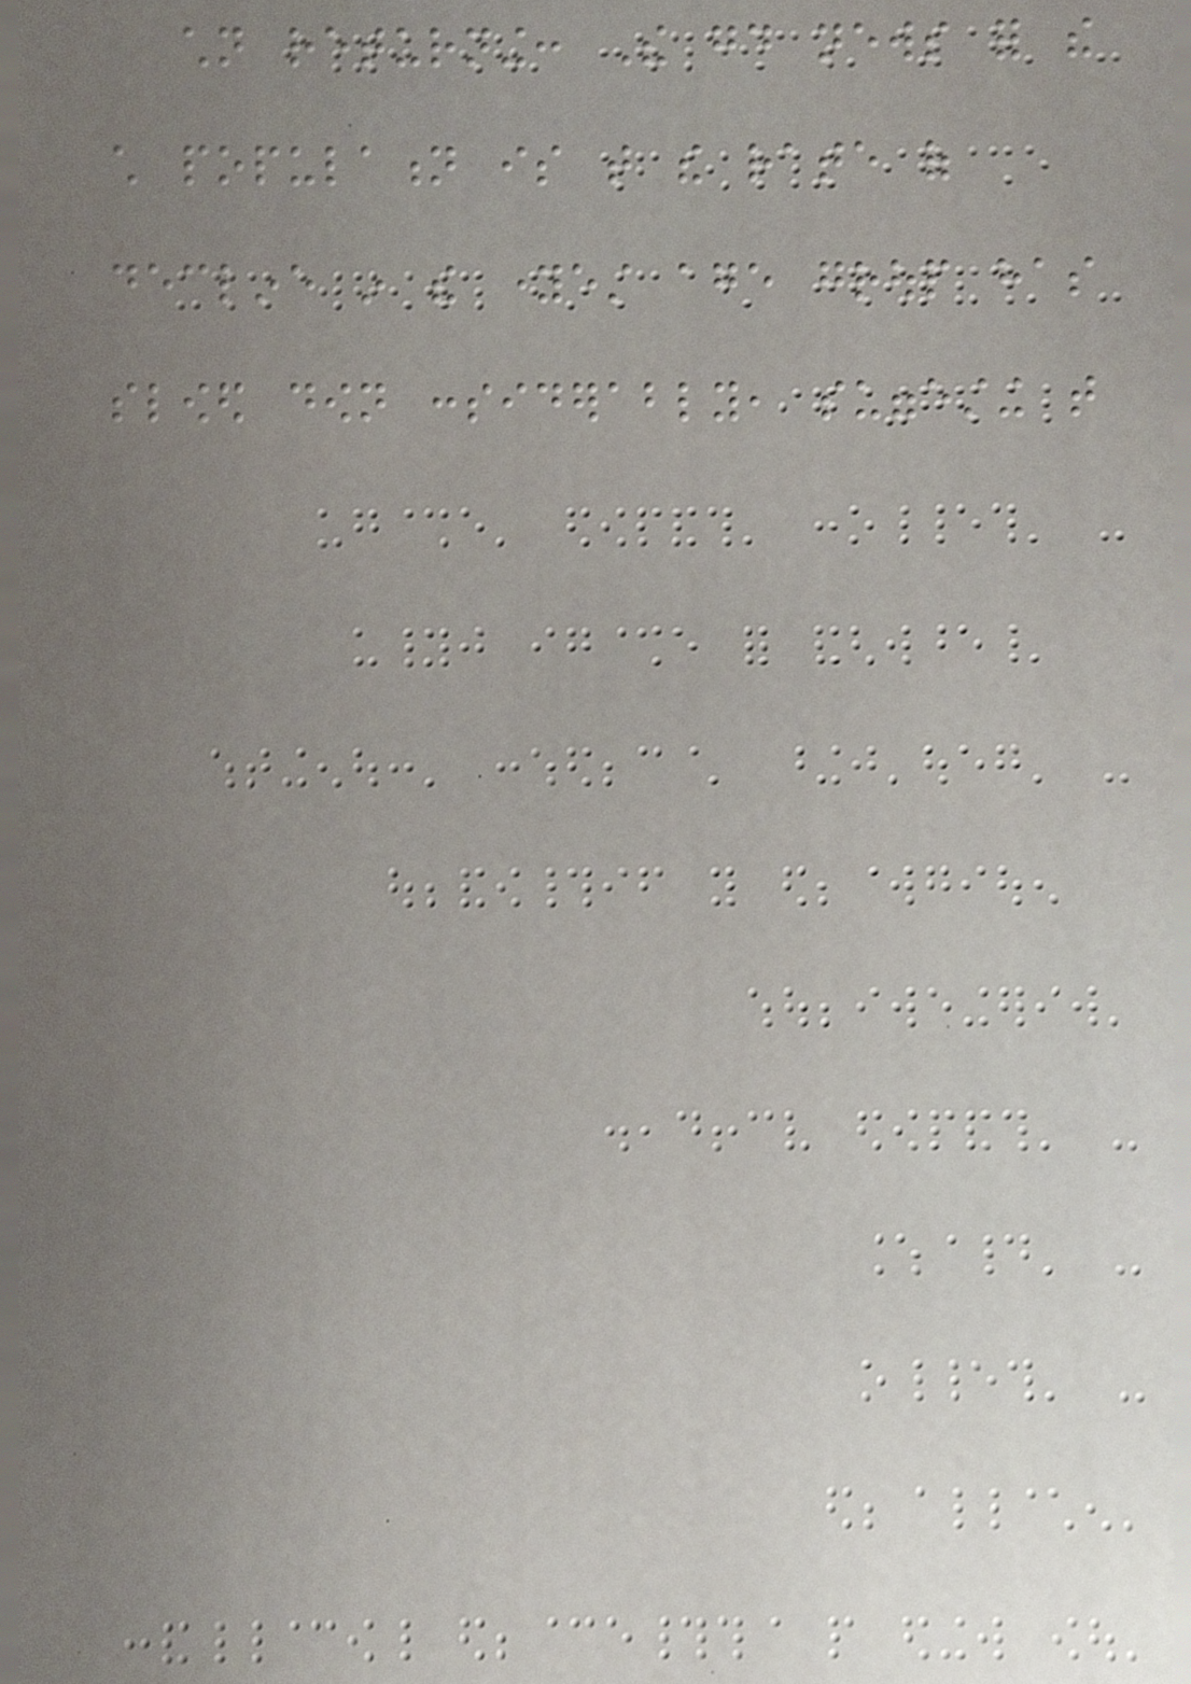children returning: The good news for the
child population is that the rate of
decline in the youngest age group has
slowed down considerably, suggesting that
